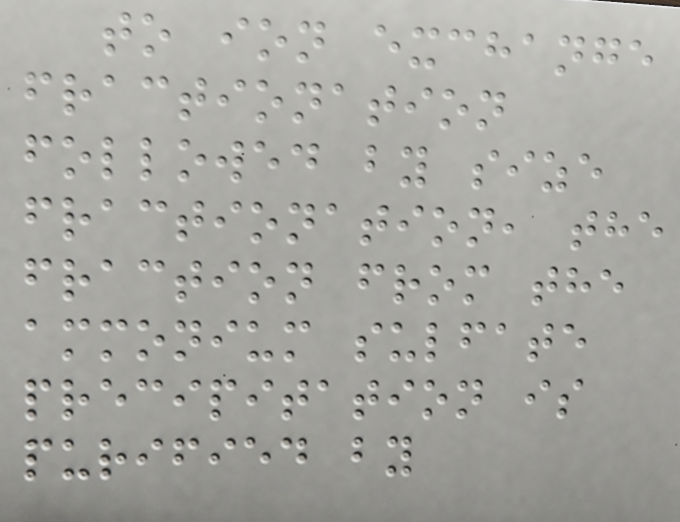to ion exchange
fractionation
followed by size
fractionation, the
fraction from the
ammonium sulfate
precipitation is
purified by
